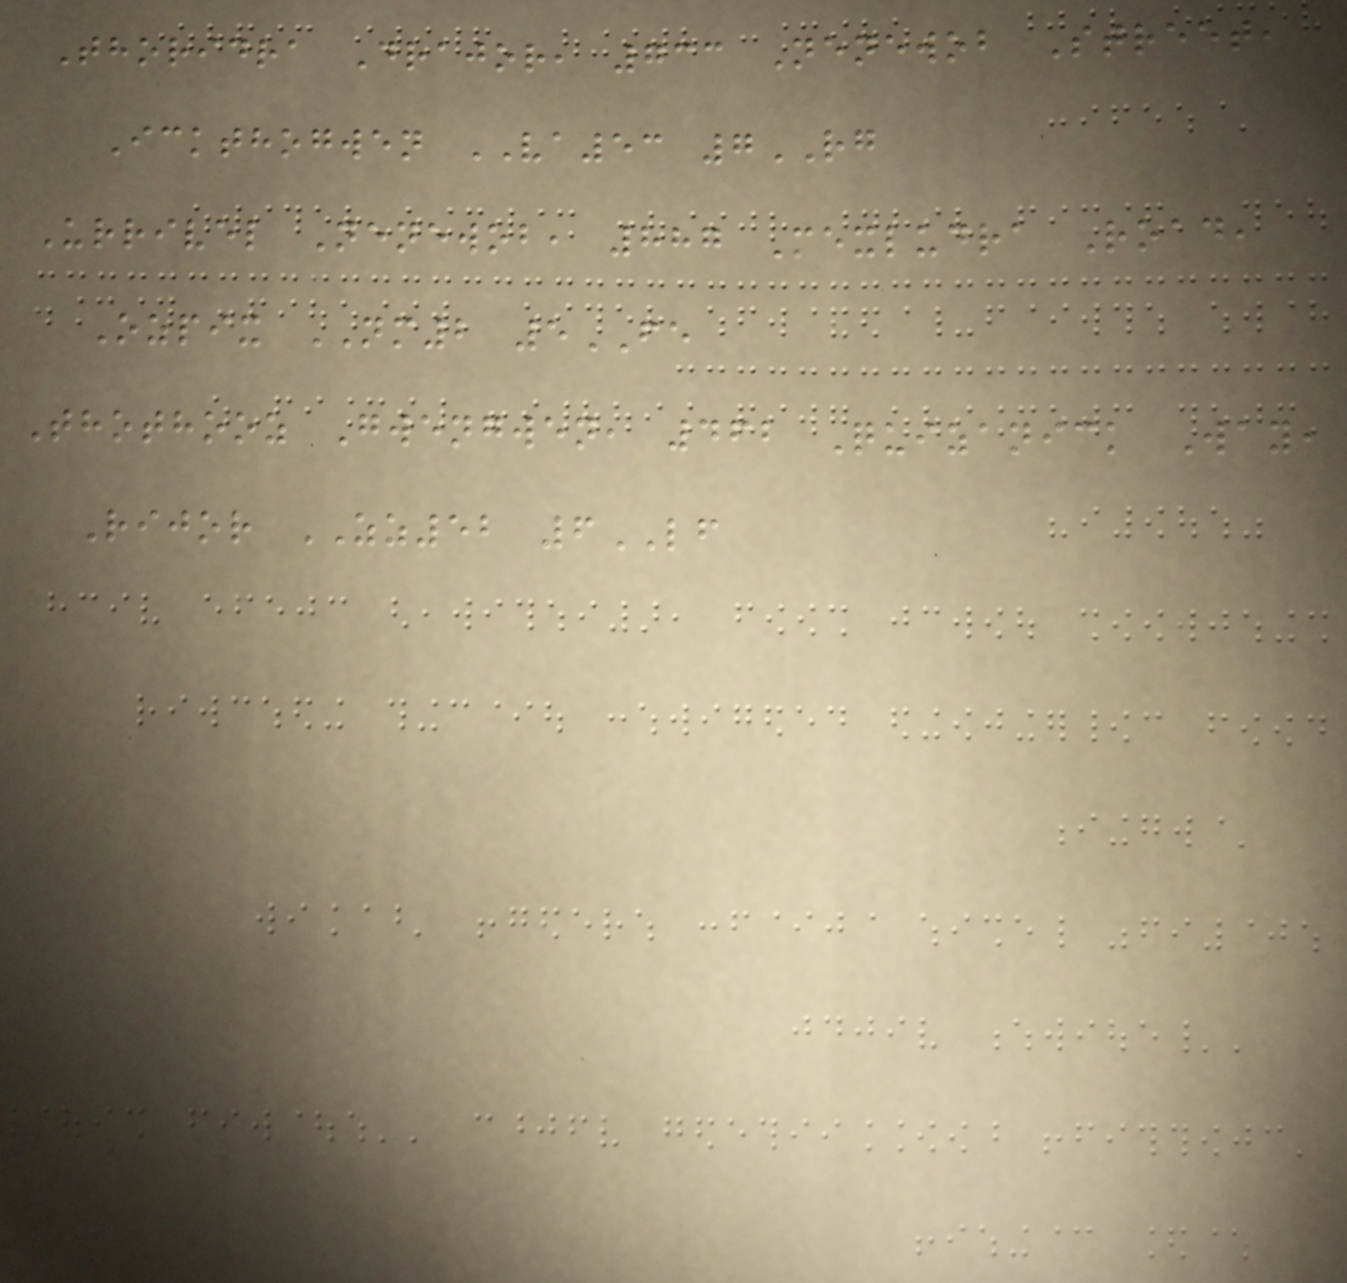Thoridra Drajor, 733 Nenewob Street,
Ickthogwen VA53 7RG
Urrivel Nenewob, 887 Mexludra Road,
Ozpix NM2 5FE
Thothooz Gwengwen, 462 Quizanick Way,
Rijor ZZ52 6LF
